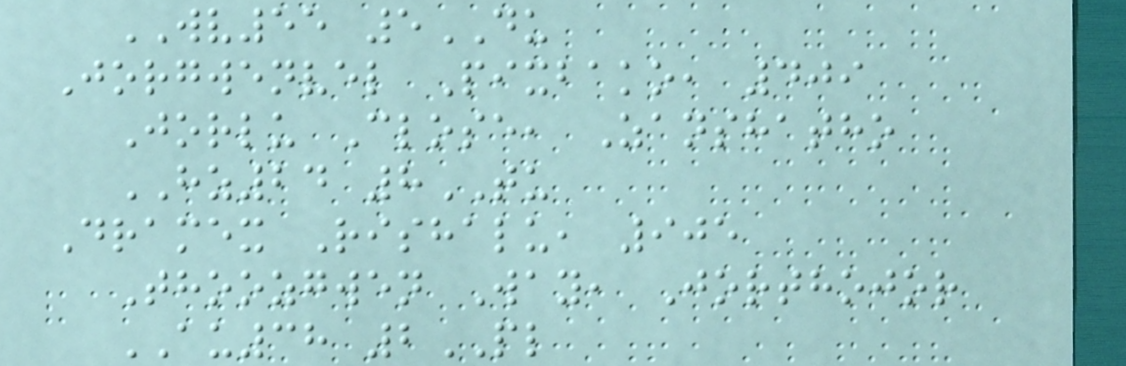WV55 5DU
Jorgwenvel Pixbako, 409
Jorlu Close, Zanshatho
HZ24 8TU
Dramex Rishalu, 905
Thoozgwen Way, Jorthojor
AU38 2PL
